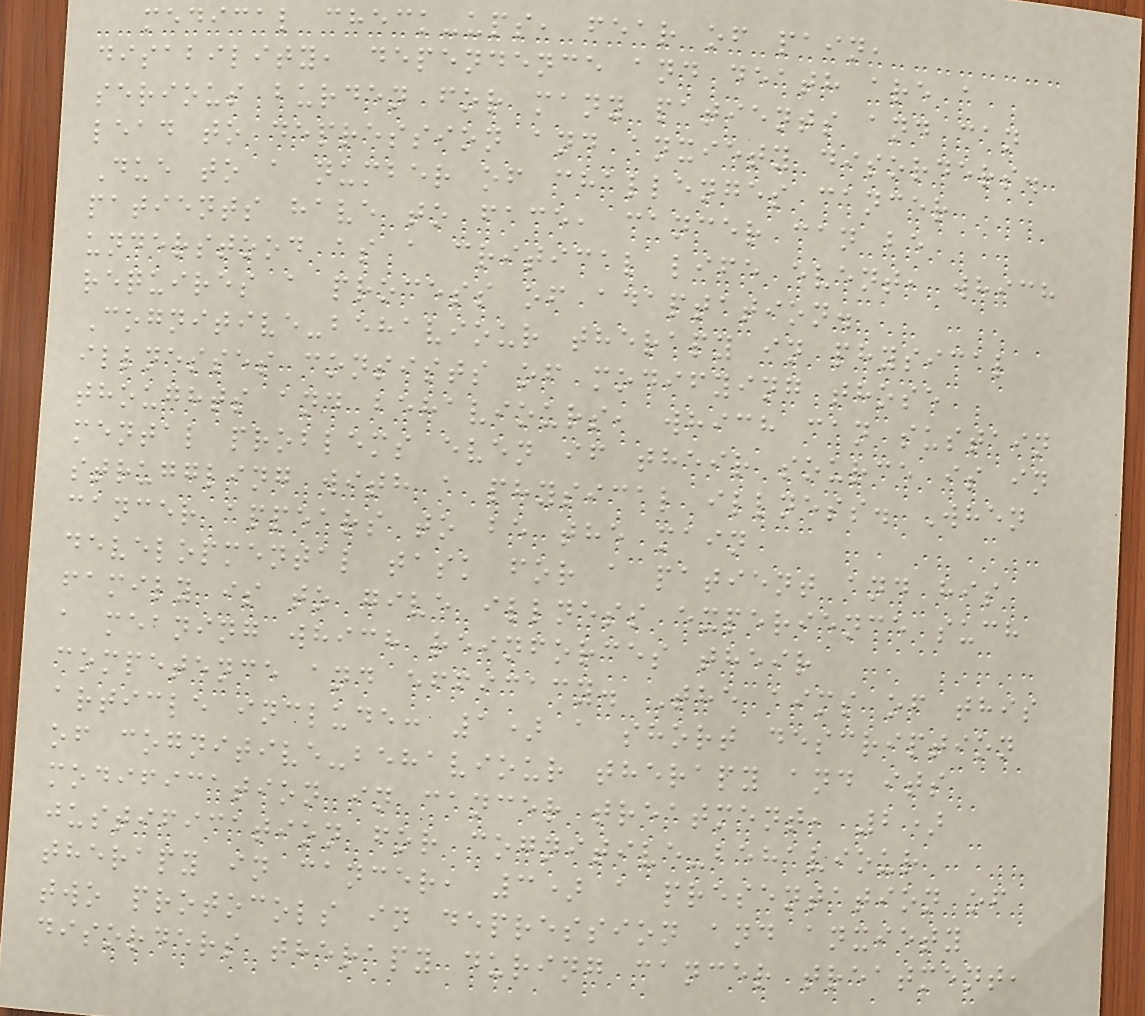medical check-ups, fear of pain,
disability, dependence and death are a
serious burden for many patients and can
lead to depression and anxiety disorders.
Due to a number of challenges cancer
patients have to face, cancer can be
understood as a critical life event, which
requires a process of adaptation.
Cognitive-behaviour therapy in physical
illnesses consists of modifying those
thoughts and behaviours, which can sustain
mental problems even if their source is in
struggling with a physical illness. When
cancer appears to be the main
developmental task for a patient and his
family is to give illness experience such
a meaning which reinforces their
competence and efficacy. The aims of this
article include: 1) a short description
of cognitive-behaviour therapy and its
modification in cancer treatment, 2)
justification for cognitive-behaviour
therapy in cancer, 3) a presentation of
two protocols in depression and anxiety
disorders therapy during cancer treatment,
